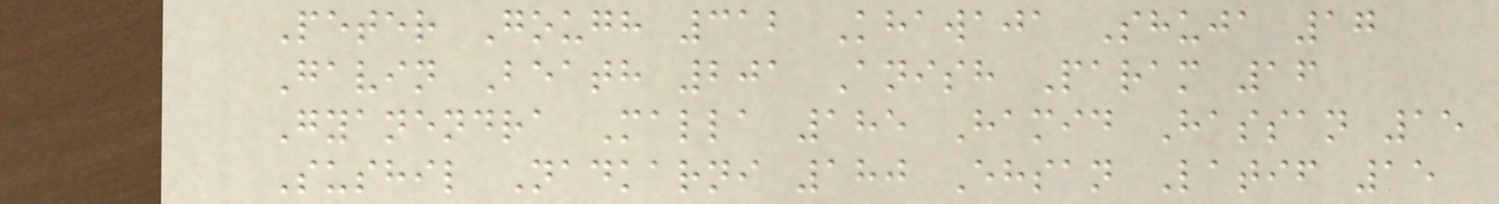Peter Gough 312 Khawaja Shuja 17
Gavin Beath 201 Anish Param 16
Gyanendra Malla 185 Hamid Hassan 15
Sushil Nadkarni 180 Ehsan Latif 15
